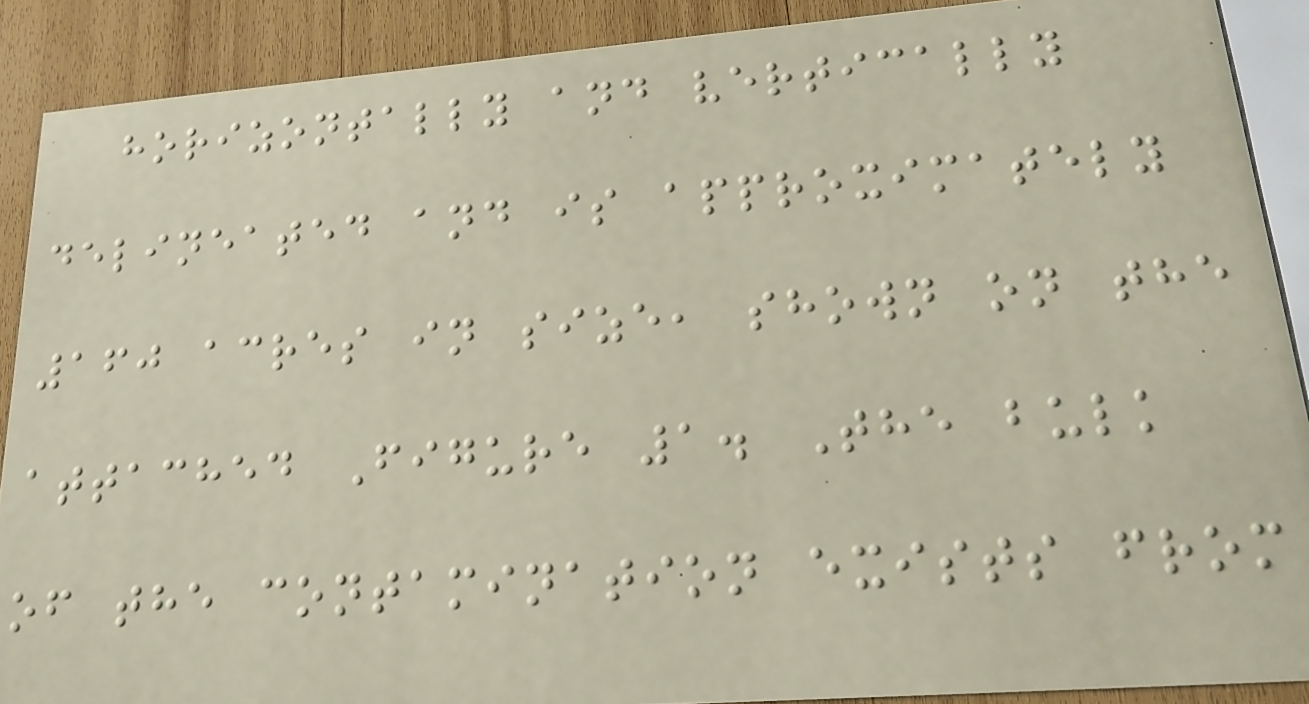horizontally and vertically
delineated and is approximately
160 acres in size, shown on the
attached Figure 1. The bulk
of the contamination exists from
